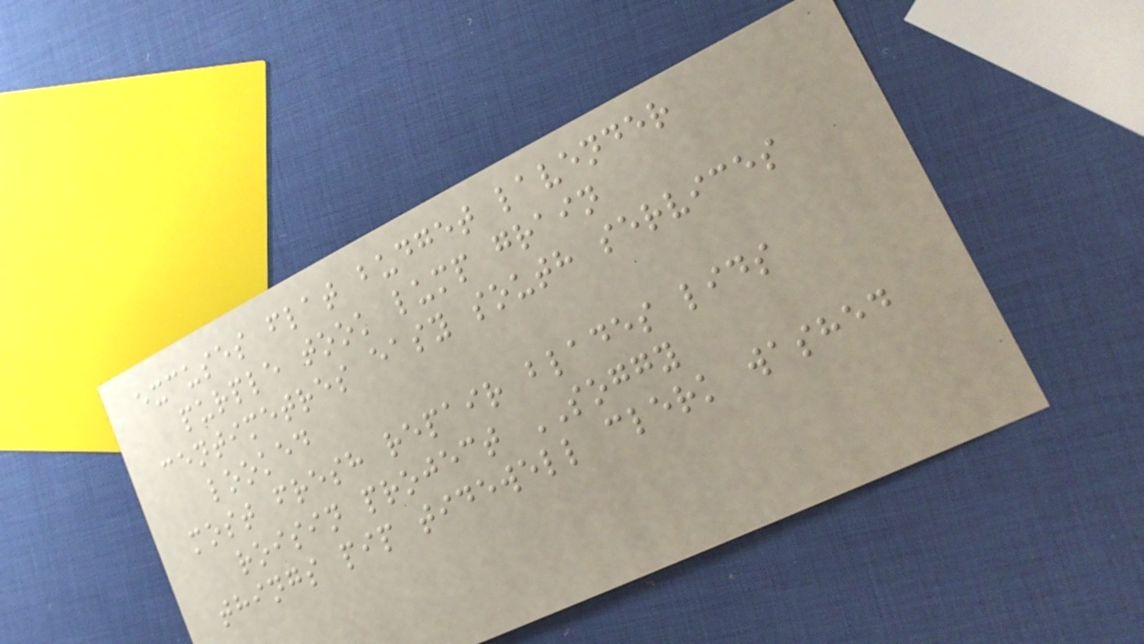excuses flat budget lavender
purple took lump grain
centimetres easy south services
looked
most fresh repair blades lids
roisin project SOGGY
things pip tidewell clerk washed
